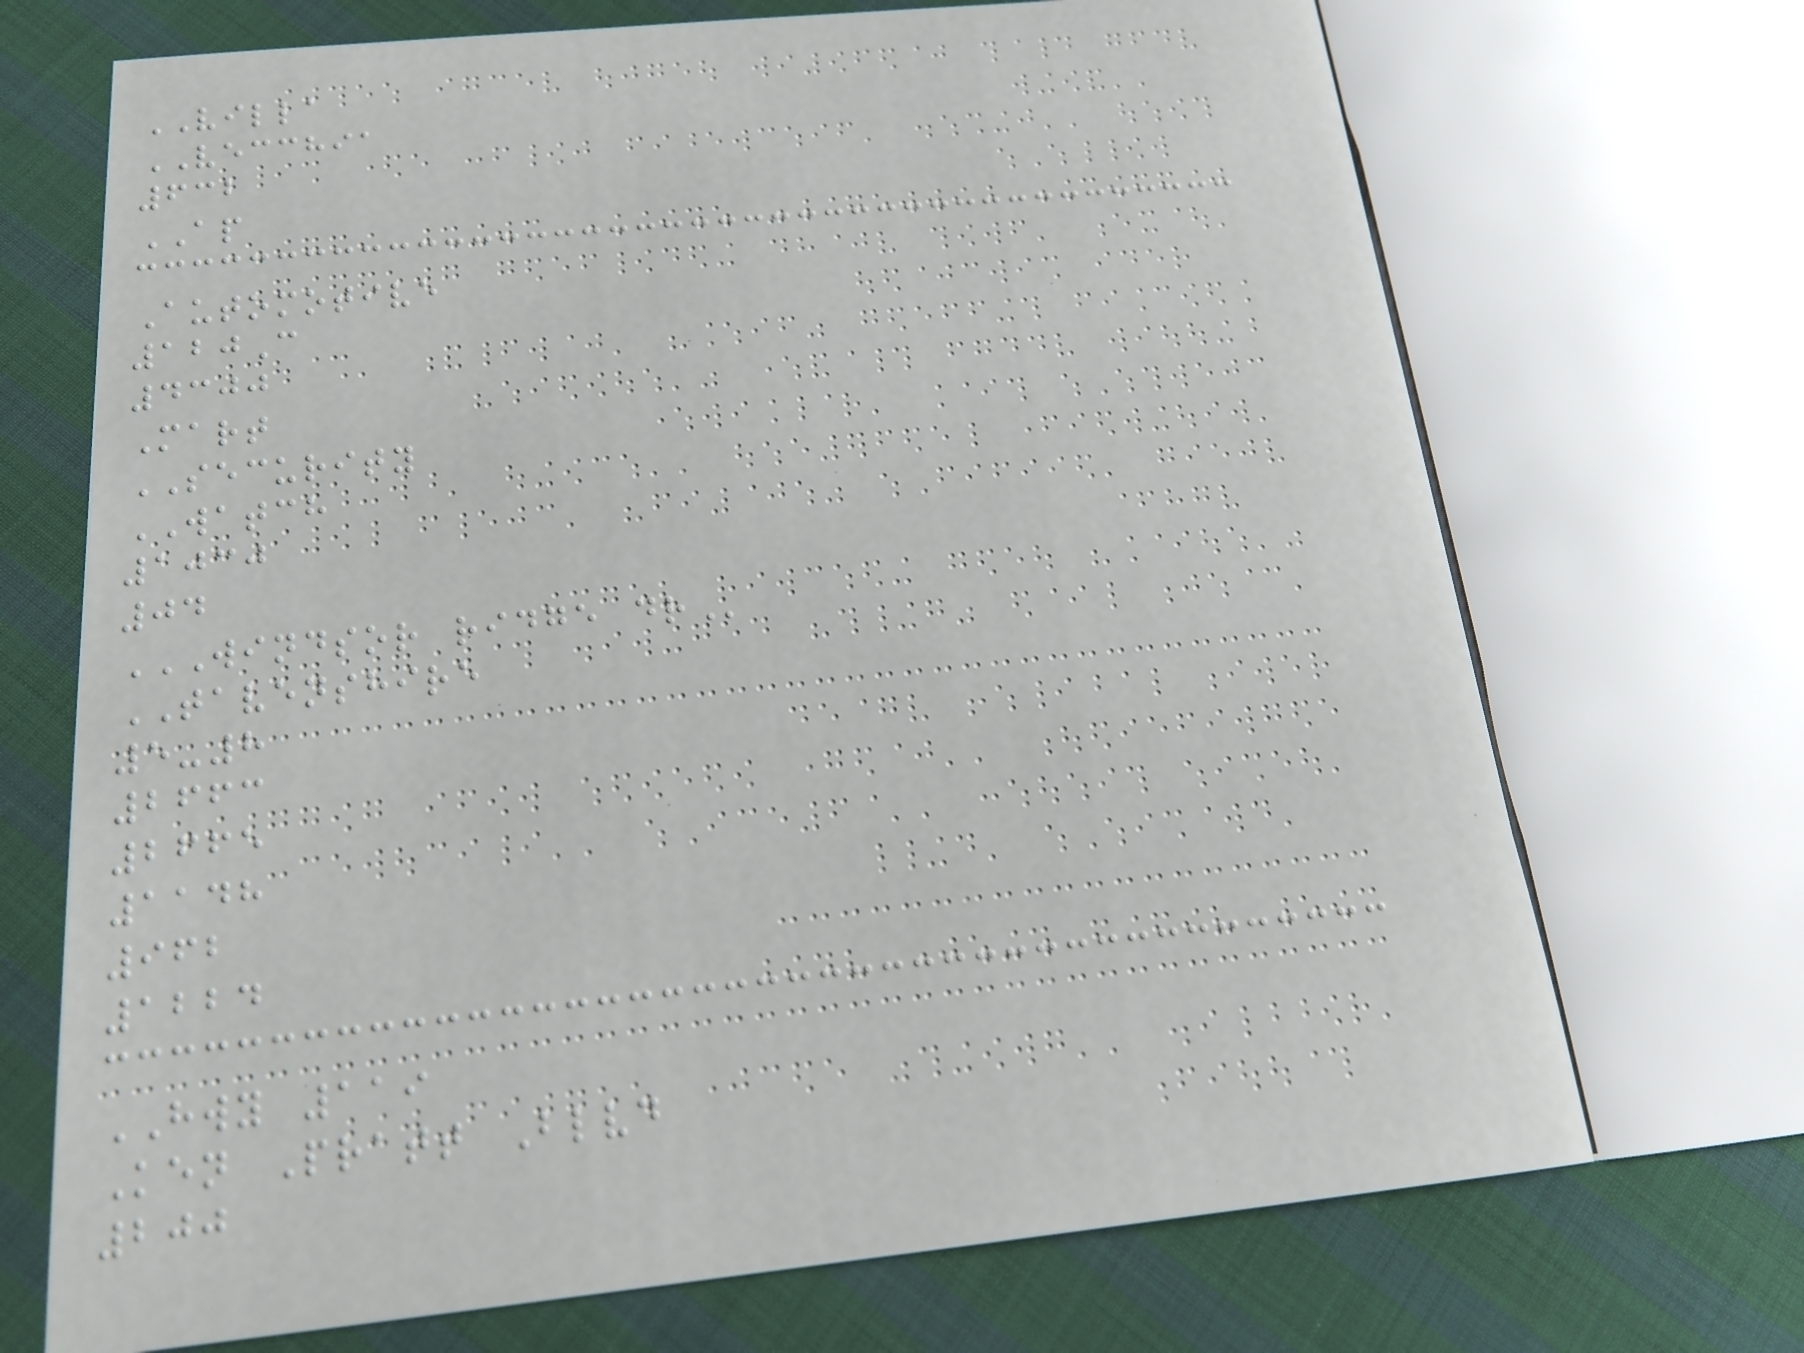VILLA
VECCHIA
632
AP
Automotive
120C
4300
Mart
SECURITY
WATCH
1030
04
WINDSOR RIDGE DR
TAVENSHIRE
5-8
2663
2665
1148
962
1224
HWY 119
Ken Pratt Blvd
200
